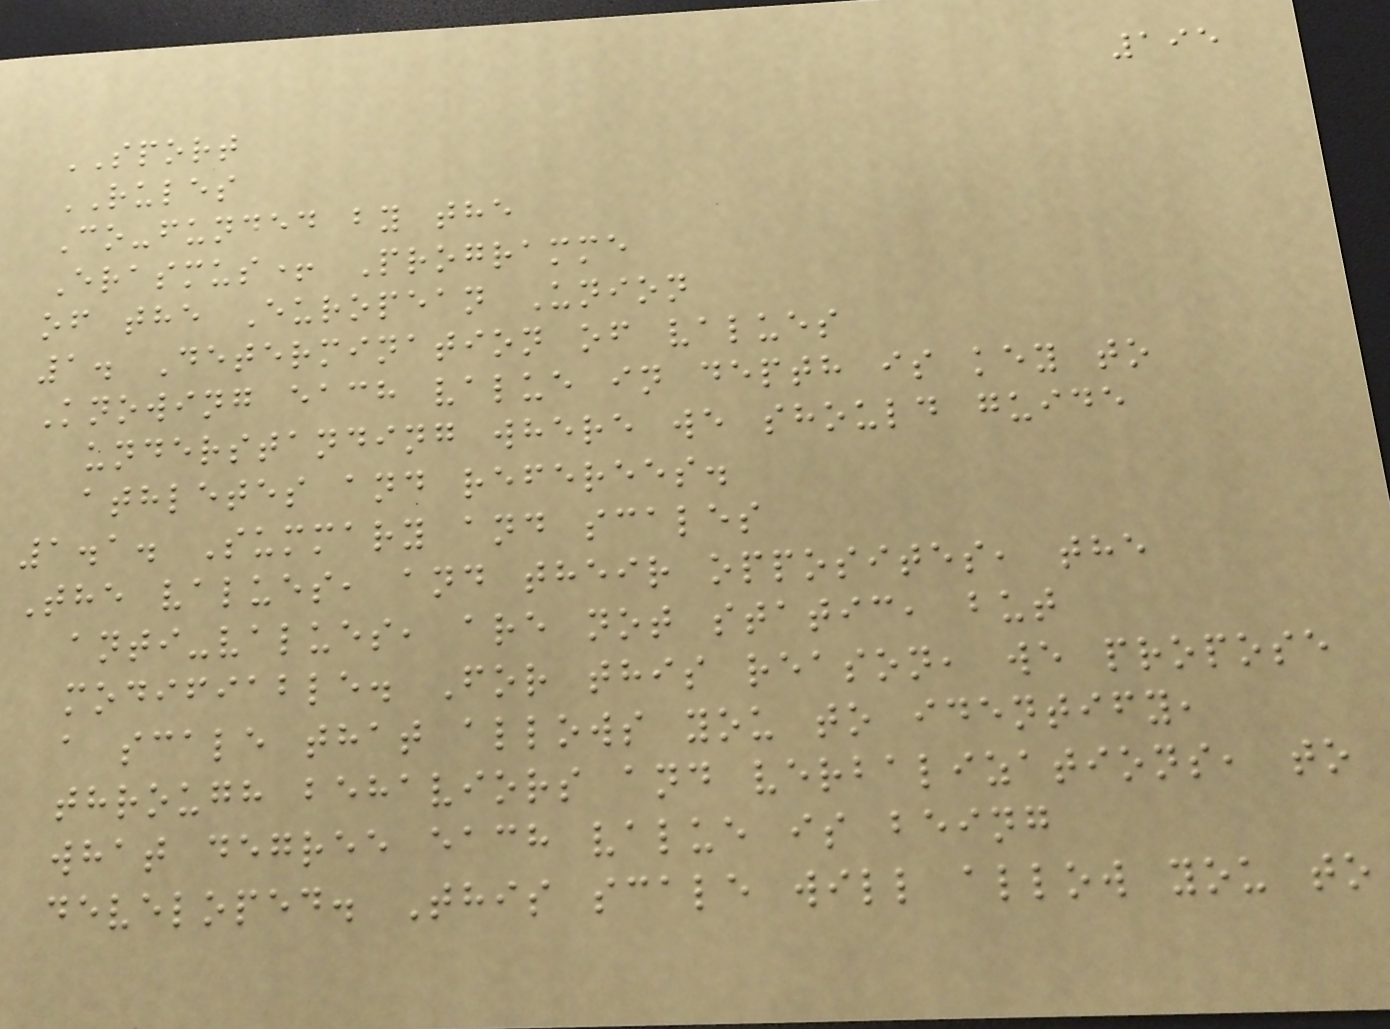195
SPORT
RULES
Co-funded by the
Erasmus+ Programme
of the European Union
1. Determination of values
Knowing each value in depth is key to
understanding where we should guide
athletes and referees.
1.1. Summary and scales
The values, and their opposites, the
anti-values, are not static, but
modifiable. For this reason, we propose
a scale that allows you to identify,
through behaviors and verbalizations, to
what degree each value is being
developed. This scale will allow you to
